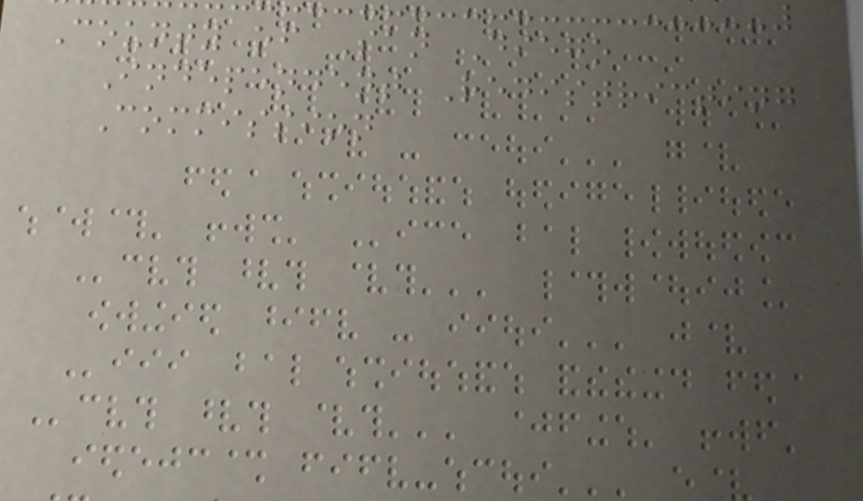County of San Diego
Independent Redistricting
Commission
